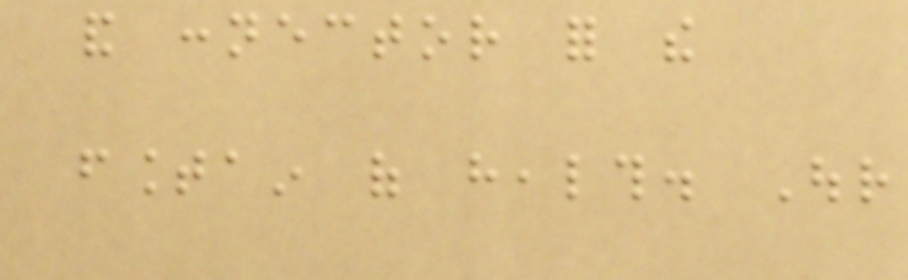and connector for the
fountain of health. Our
